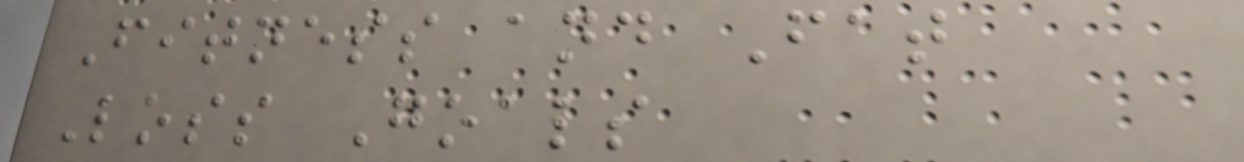Fitness and Fat
Loss Goals
